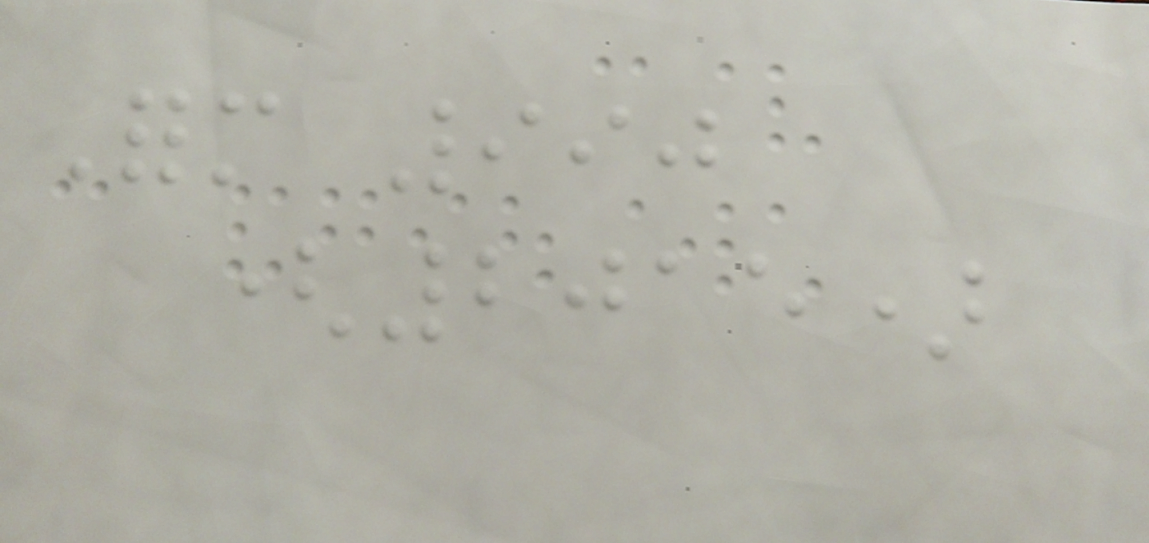Form 990
(2015)
